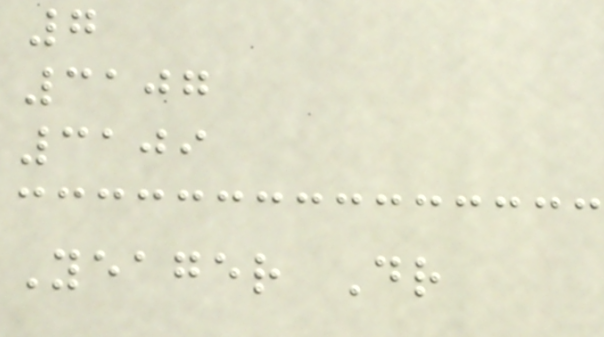7
3107
3109
Yeager Dr
